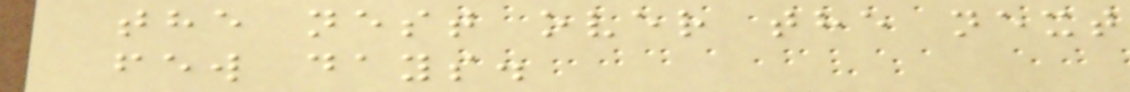the nest over the next
few days.
